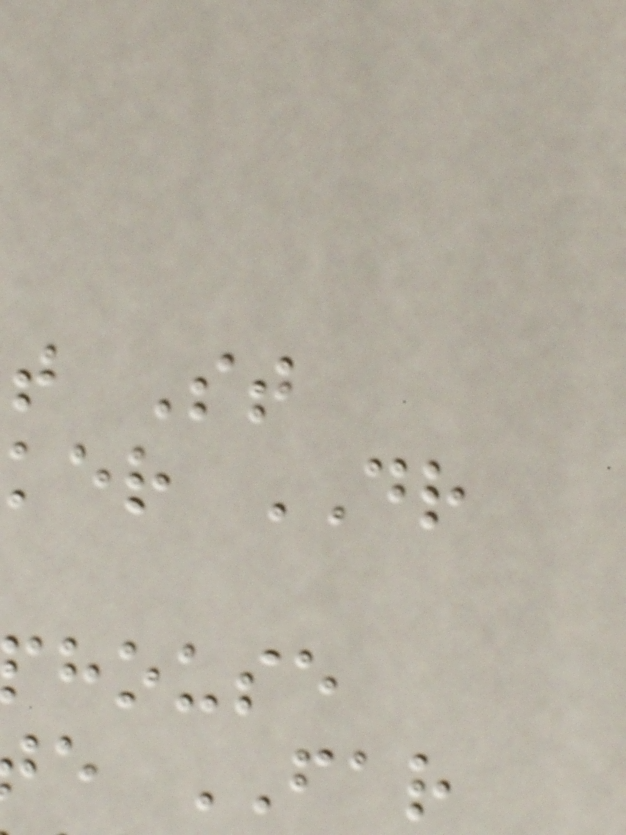t St
ker DR
house
e FAR
